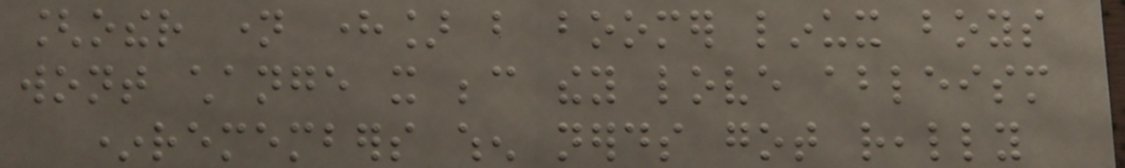[other name here] but boomer linux boys
wont change it because they love ableism
*remembers when nerds got really
